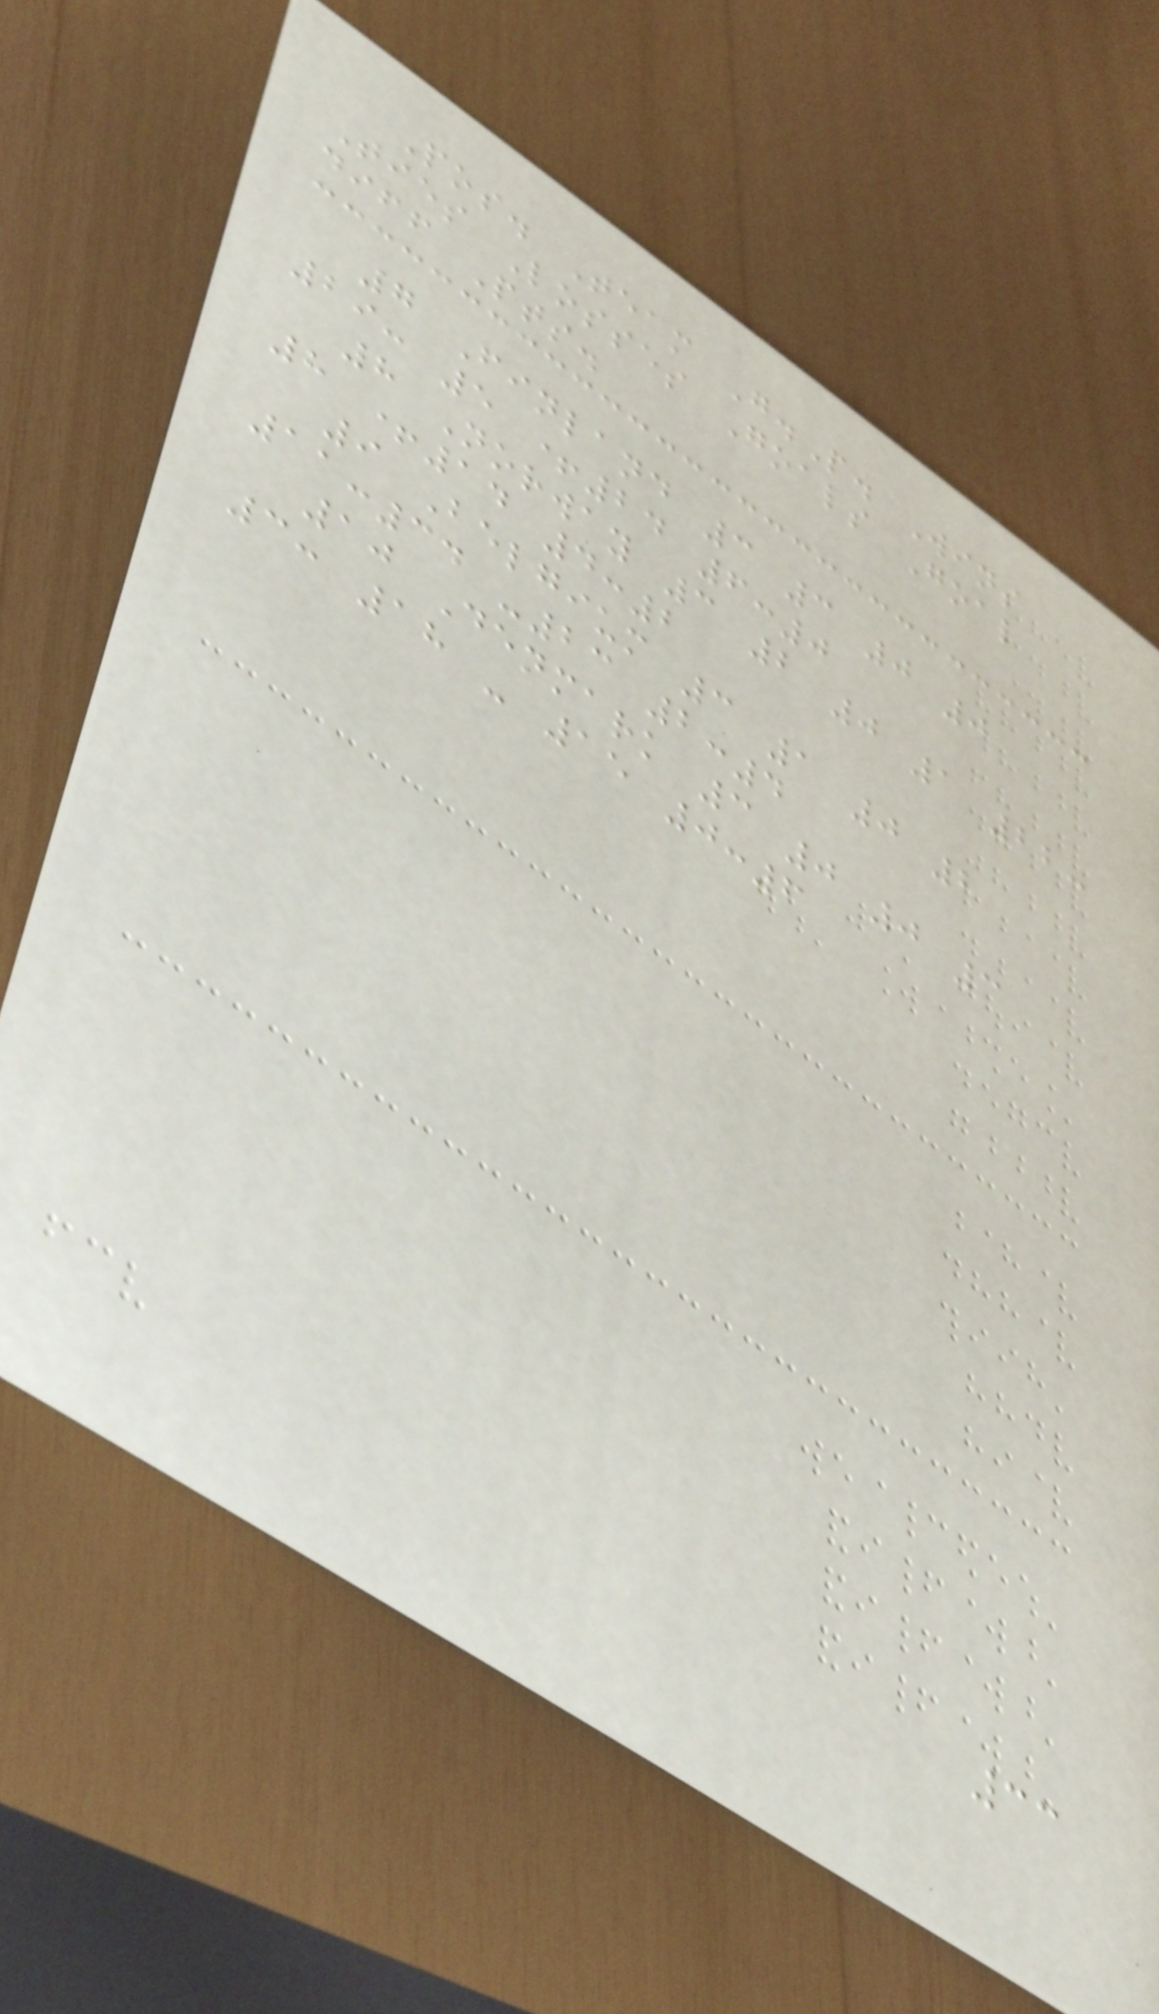Pos. Team G.P. Wins
Ties Losses Goals Goal
diff Pts.
7 Finland 3 3 0 0
29: 5 +24 6:0
8 Norway 3 2 0 1 22:
8 +14 4:2
9 Belgium 3 1 0 2
11:34 -23 2:4
10 Denmark 3 0 0 3
3: 18 - 15 0:6
33
